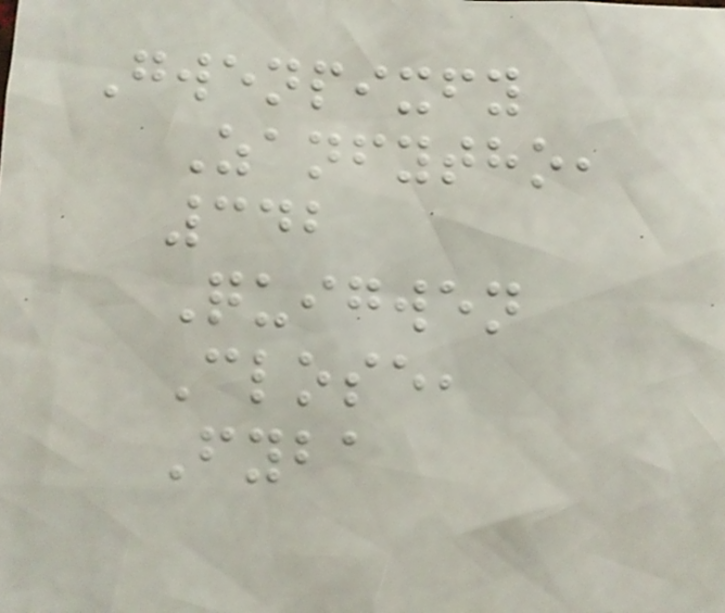Gwenpixfy
Zanfytho,
342
Quigwen
Close,
Fyba
